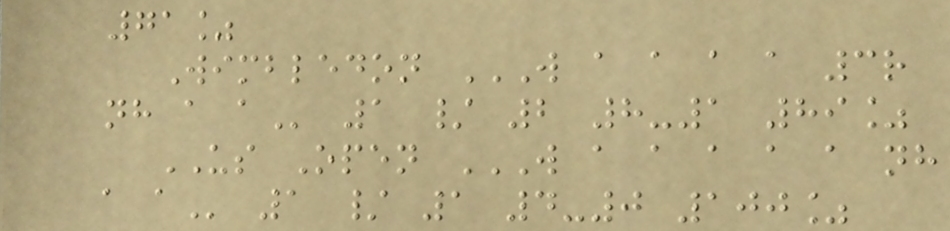71%
Wimbledon W A A A A 3R
NH A A 1 / 2 8-1 89%
US Open W A A A A A NH
A A 1 / 1 4-0 100%
